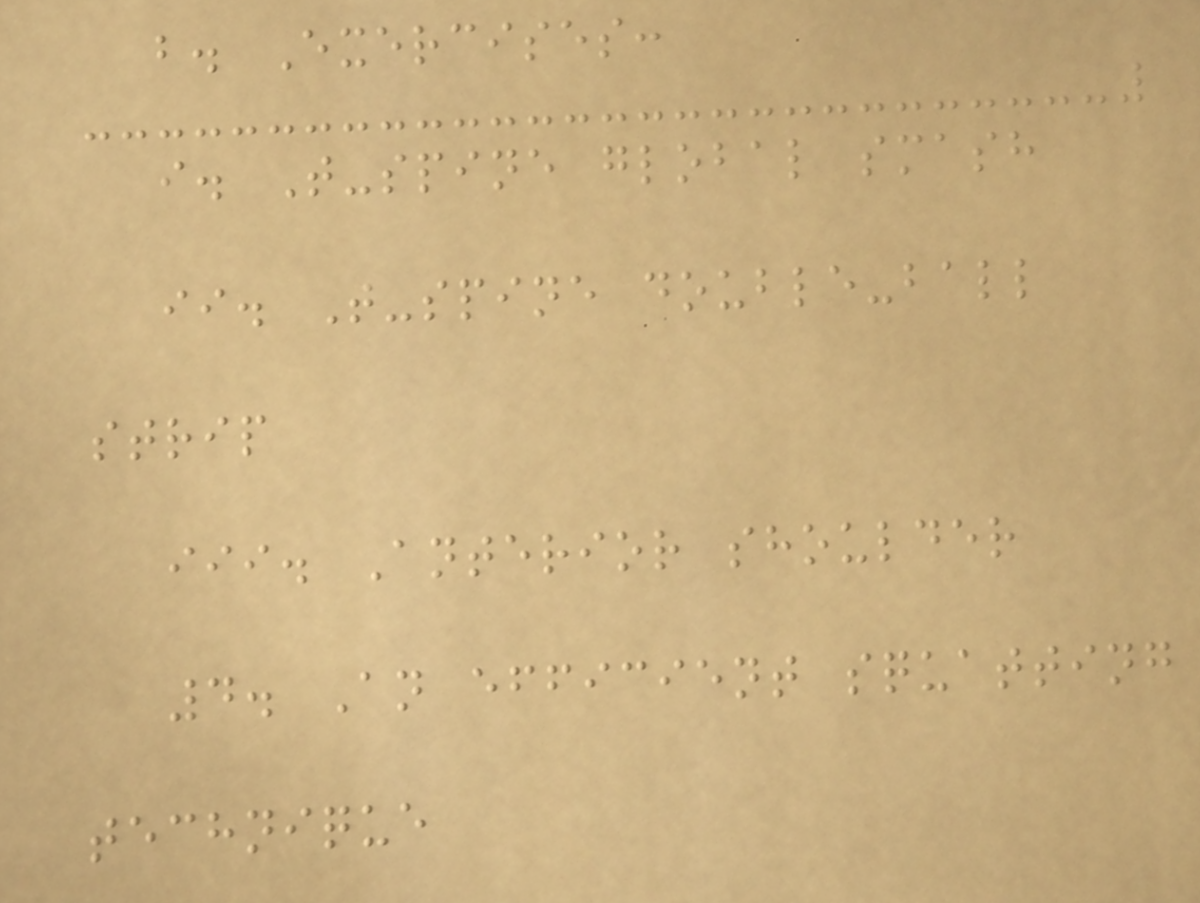b. Exercises:
i. T-spine global smash
ii. T-spine double-ball
strip
iii. Anterior shoulder
4. An efficient squatting
technique
